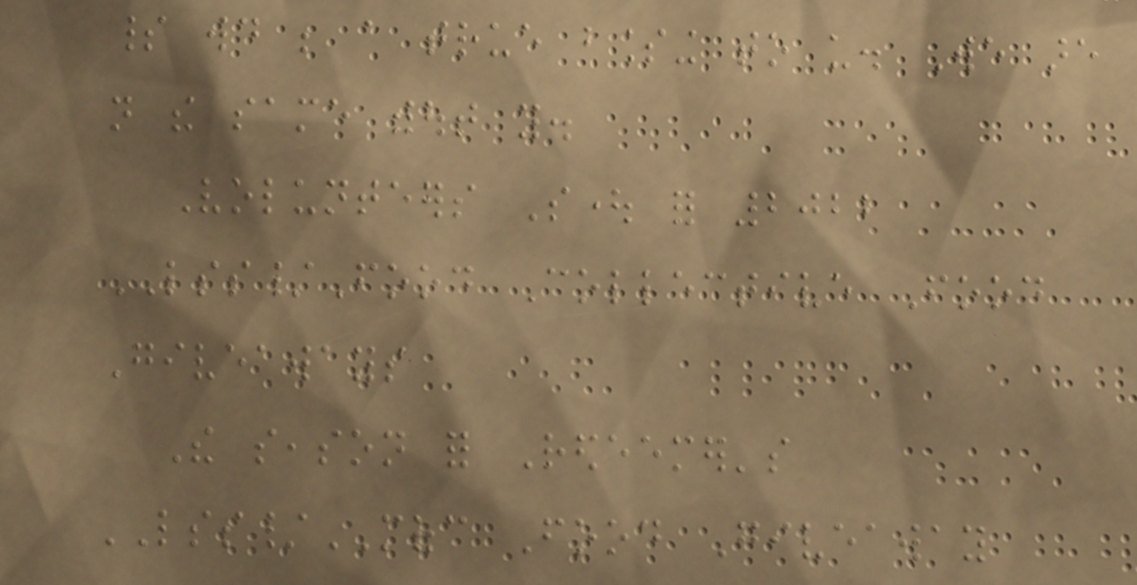spirit would be a true blessing to us. We are
not the same without you.
Volunteers Sought for 2022
LSS/Food Collective Food
Giveaways
The season for Redeemer's
LSS/MOFC Food Giveaway
